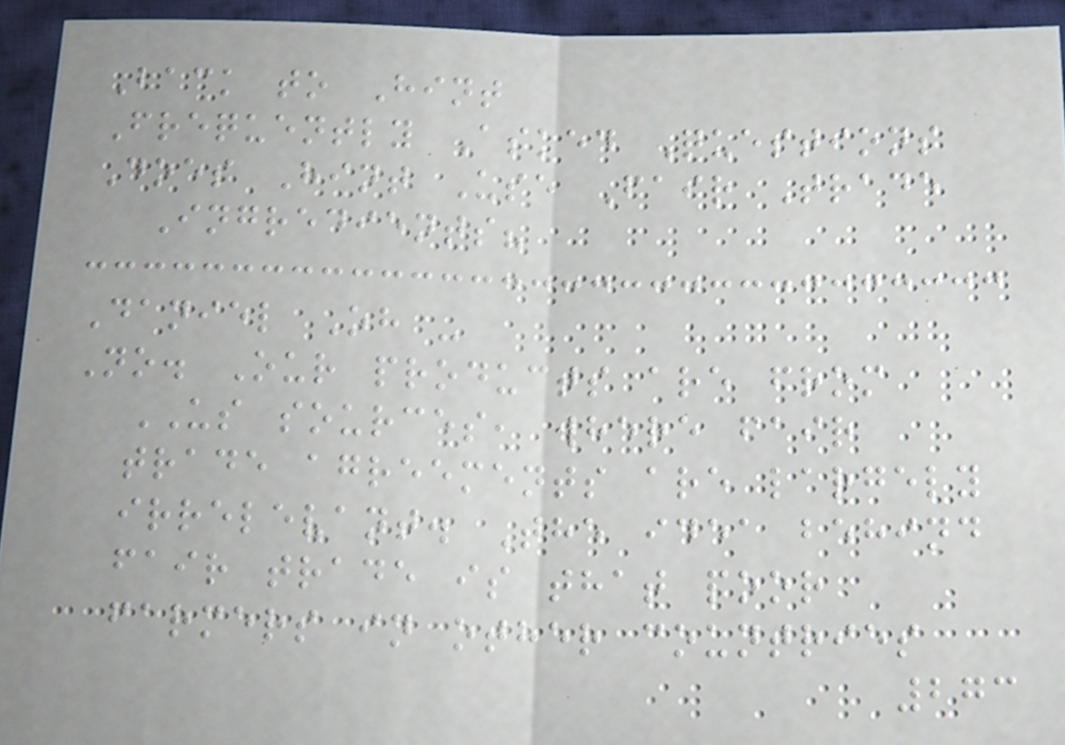Back to Hint
Frequently Asked Questions
Does Hint Use Fair Trade
Ingredients?
Daniel Oh -
No. Our products are from
US sources, where fair
trade agreements are largely
irrelevant. The idea behind
fair trade is that poor
farmers in other countries
273
